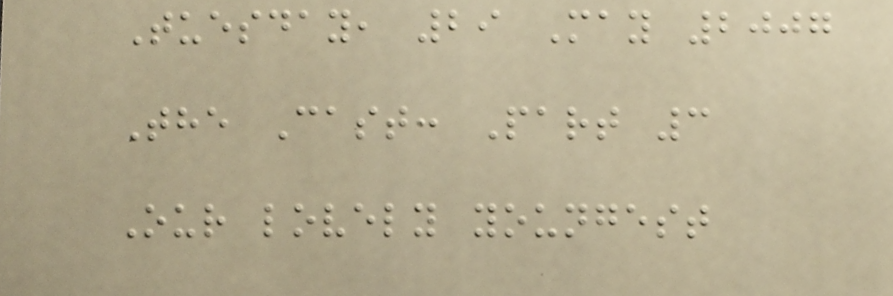Tuesday, 29 May 2007
The Cast: Part 3
Our lovely youngest
